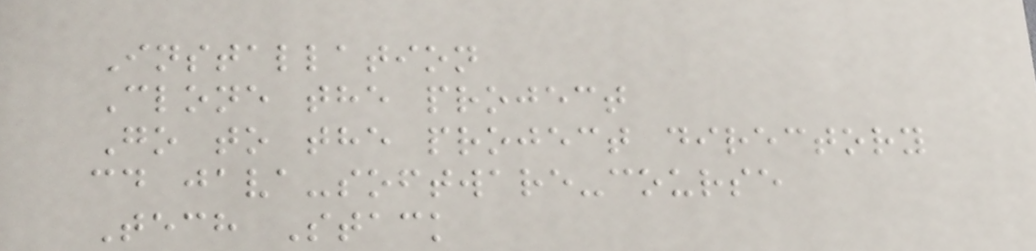Installation
Clone the project
Go to the project directory
cd java-software-course
Tech Stack
